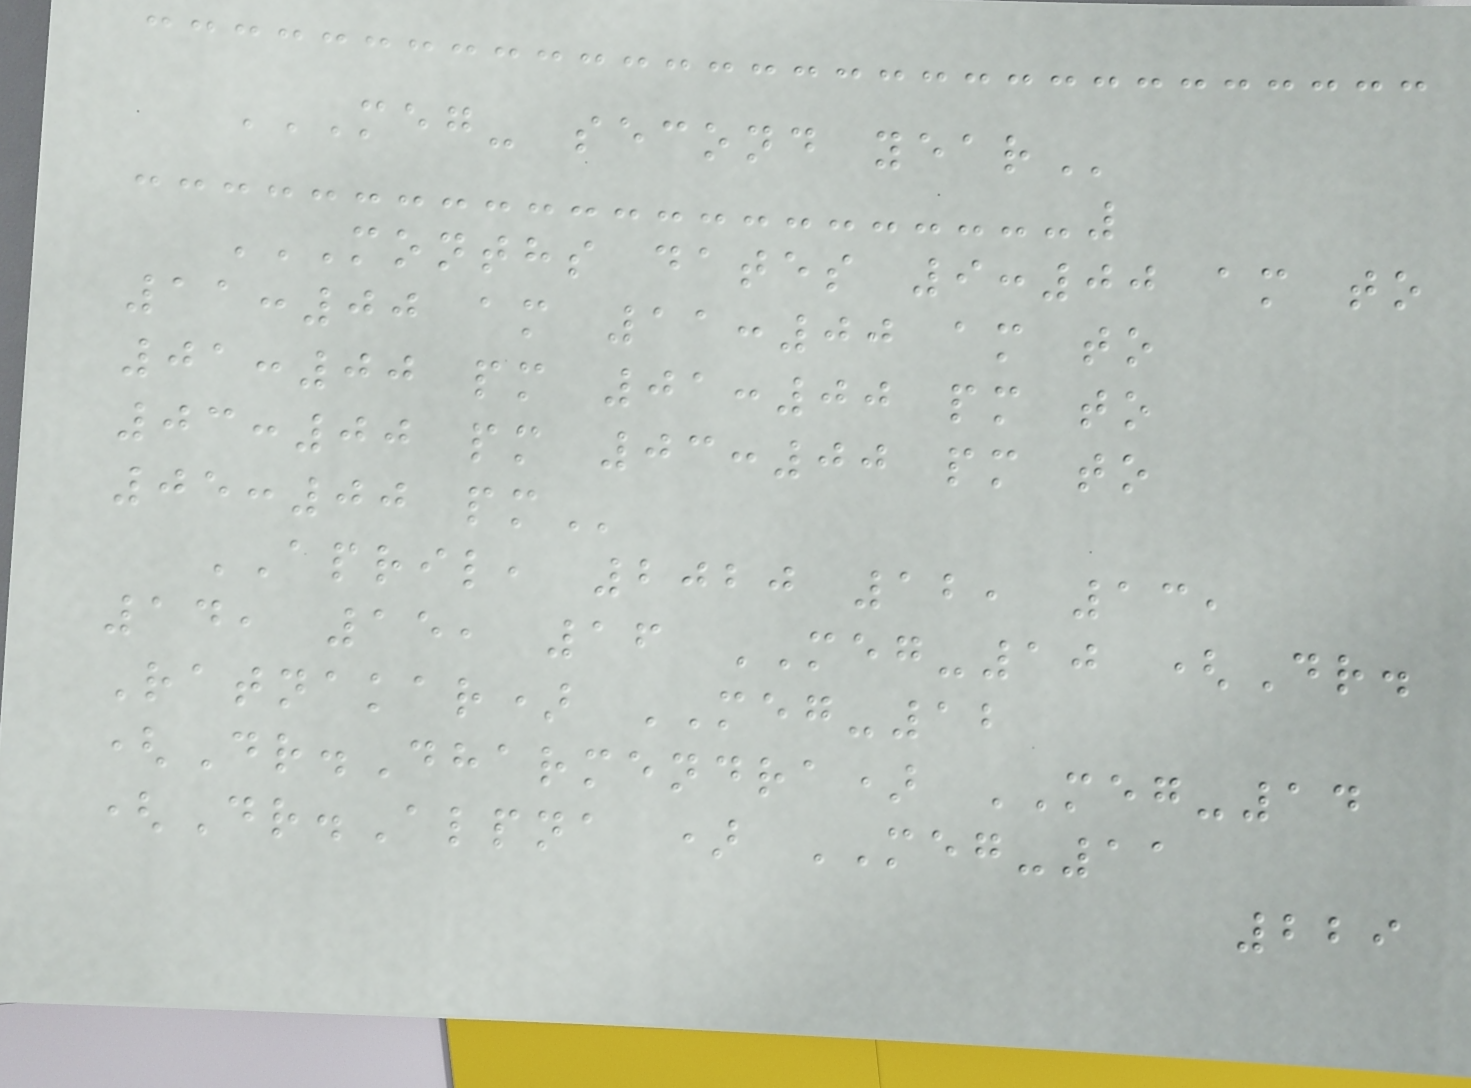MEG- SECOND YEAR
MONTHS DATES 9:00 AM TO
11:00 AM 11:00 AM TO
01:00 PM 01:00 PM TO
03:00 PM 03:00 PM TO
05:00 PM
APRIL, 2020 12, 13,
14, 15, 16 MEG-10 (Dr.
Ratnakar) MEG-12
(Dr.Dharmendra) MEG-14
(Dr.Alpna ) MEG-11
229
